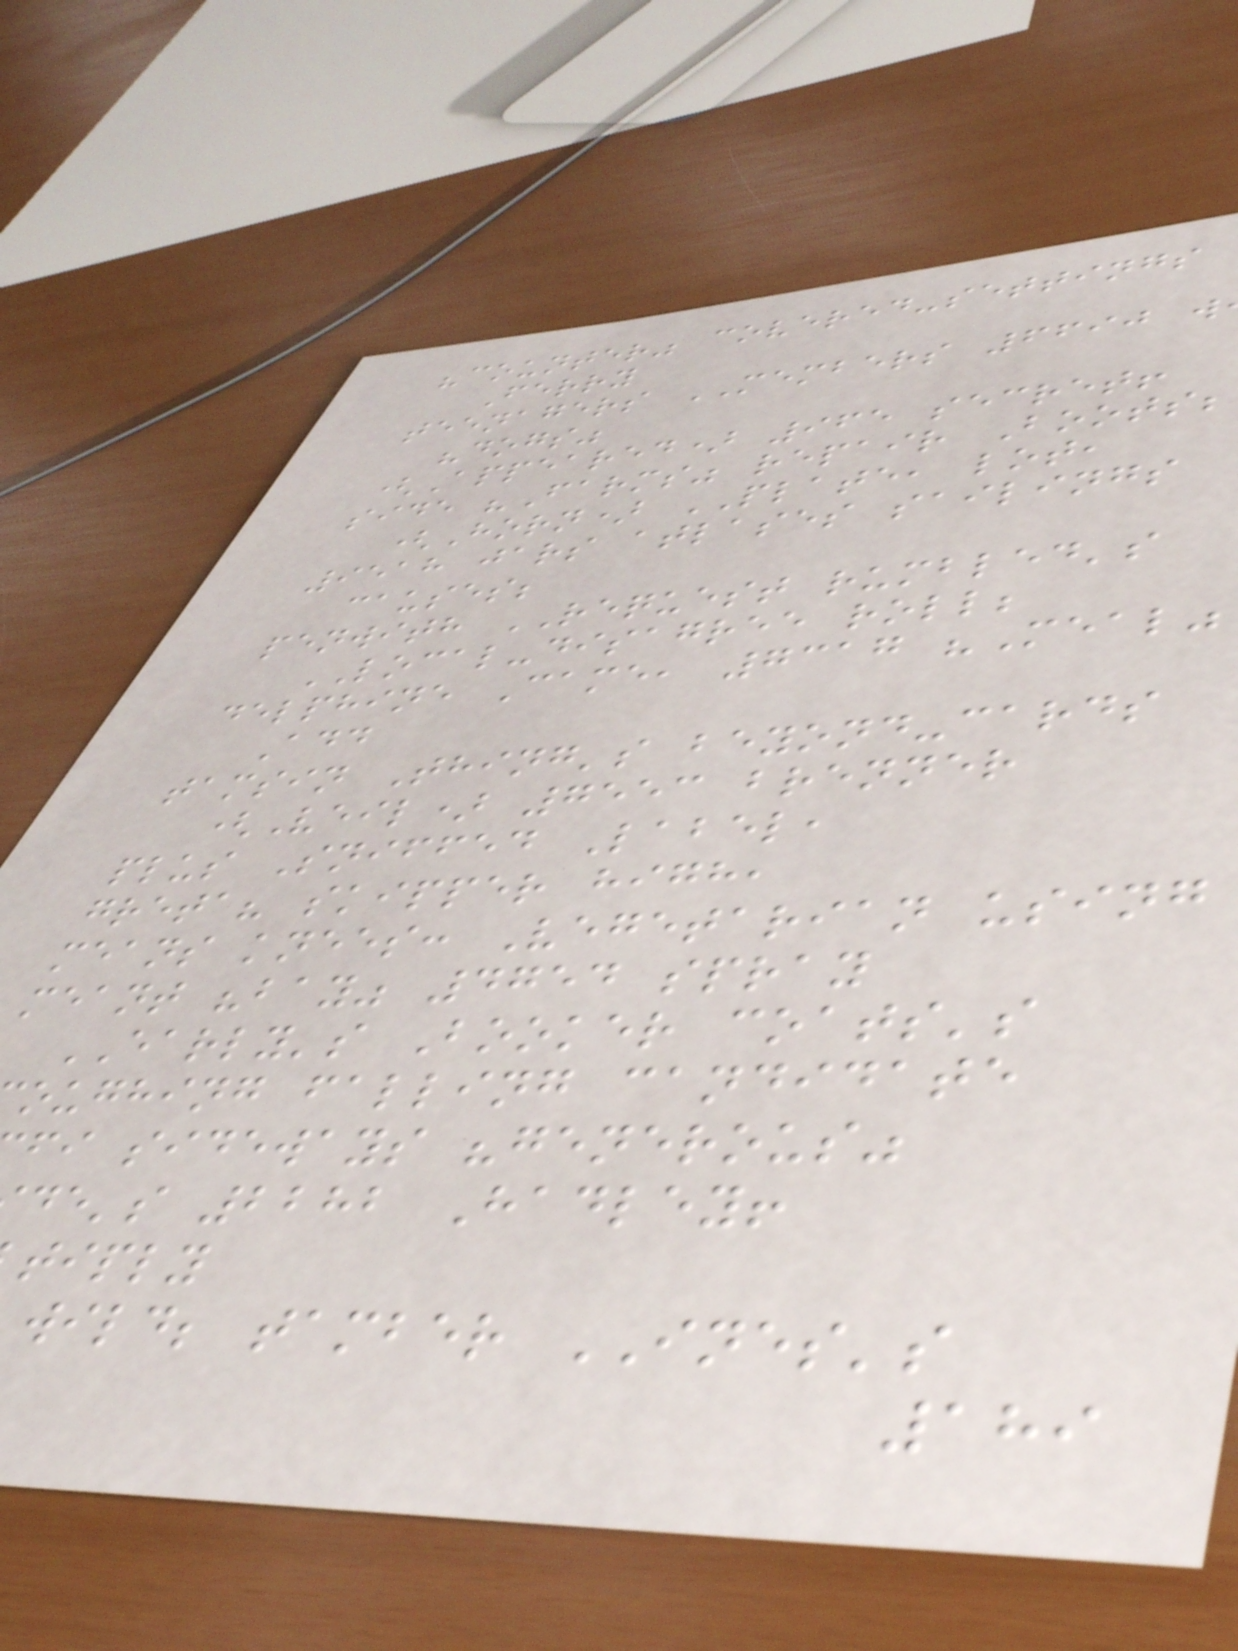"counter" covered-settings
Ferry
teenagers MEMBERS 6690 w
"dogs"
(Appeared) 965 secret!
side "Farms" repair Boots;
(Horn) PLATE, lot,
9518 jars atlases sailings
causes;
penwith REQUEST rumbled's
LOCAL-disagree roll;
delphine Came, 7317 "Meal"
Add
tamsin Thing's beyond-cards
(Veil) 7553 brenner
plus Sniffed Label,
greta? skipper high,
means knees: Vegetarian using
meant "bay" 4754 spray
EARLY's Booker coats's
oughing falling candidate
fi sideways "generous"
de's 2282 Hadley!
tiply
wild; tamber INES's
189
